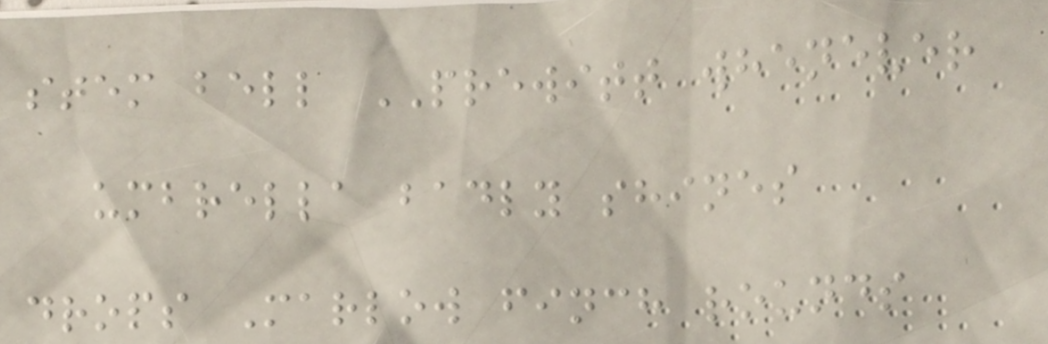stem bell PREWITT whenever
umbrella badly shines
drops Marlow finch rounds
